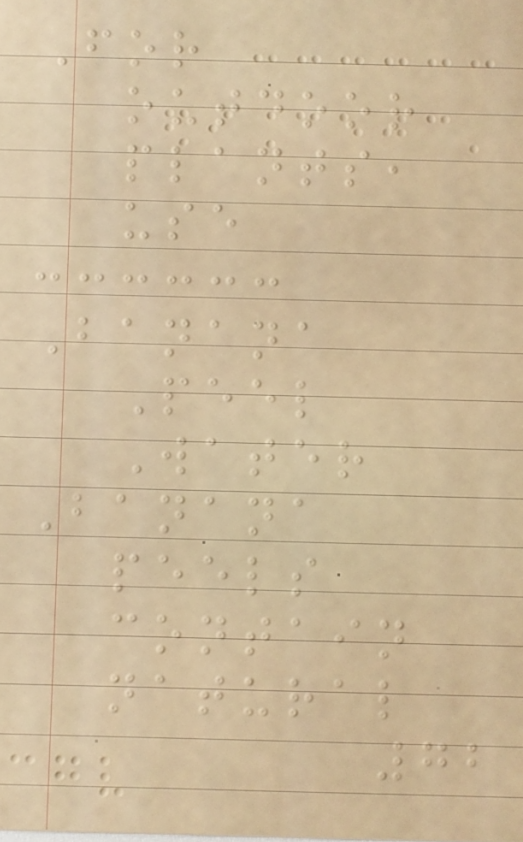For
outdoor
plants,
use
Banana
Peel
Water
Banana
peels
contain
natural
72
